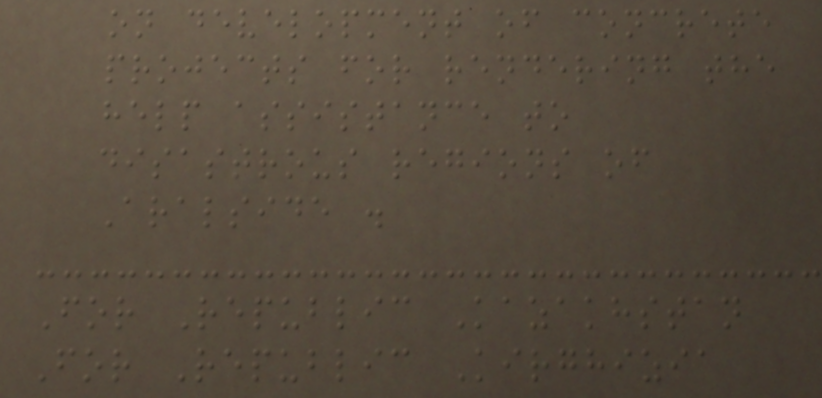on development of concrete
projects for rendering the
help assistance to
disastrous regions of
Aralside .
For Republic Kazakhstan
For Republic Kirghizia
